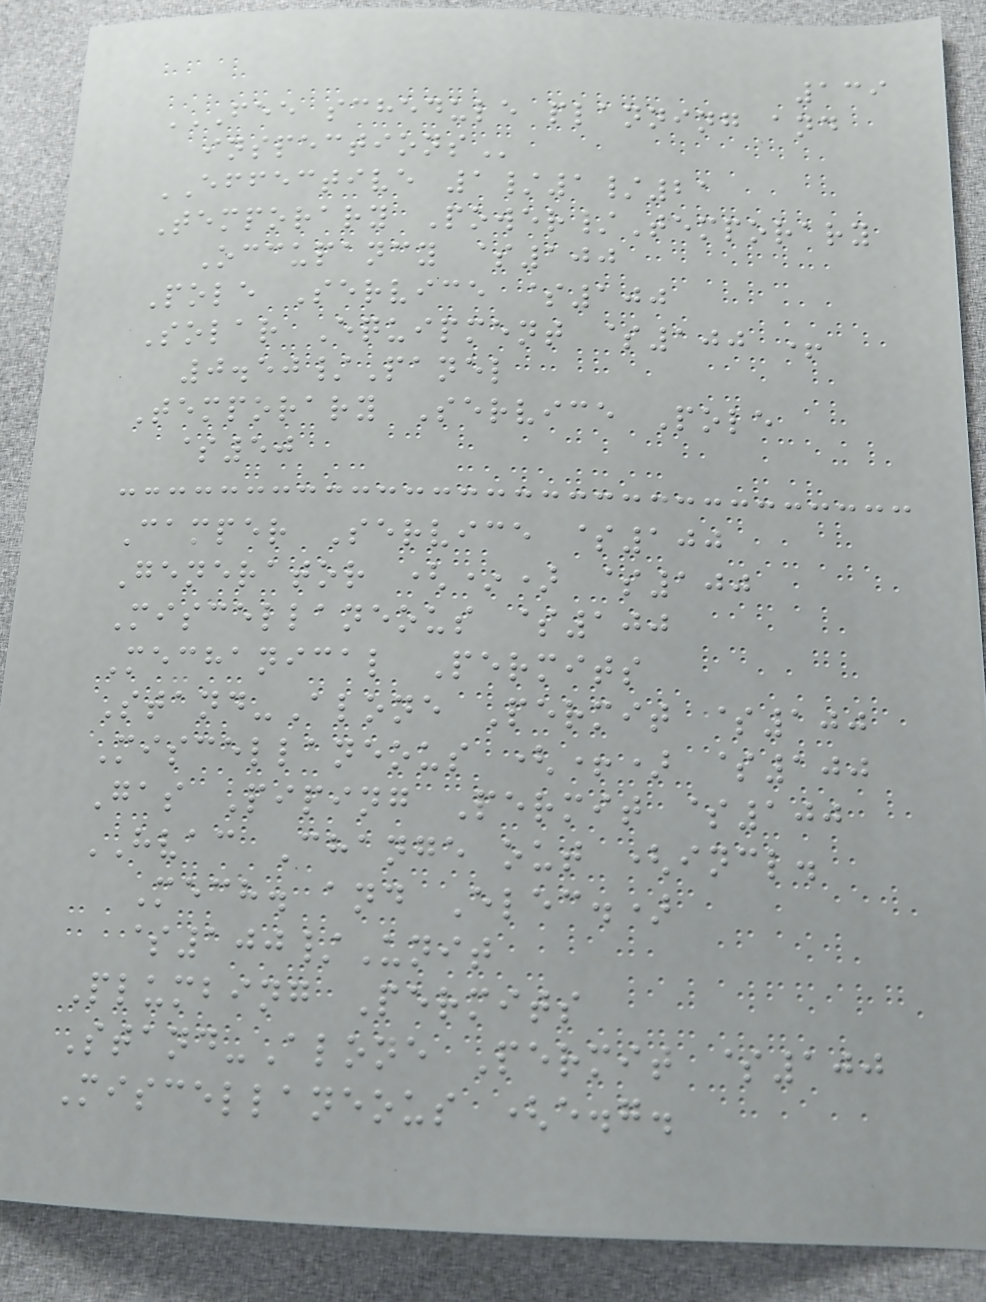139
FEE SCHEDULE PLANNING AND
INSPECTIONS
EFFECTIVE 1/1/21
Temporary Power/Temporary
Occupancy $100
Pole Service $100
Solar Equipment $100 +
0.50/Panel
Temporary Service Pole
$50
Camper Service $100
Generator (*) $100
Miscellaneous $100
Mechanical Permits
Stand-Alone Permit $100
Miscellaneous (+) $100
Gas Piping Permit $100
HVAC Change out (incl.
Mech. and Elec.)
$100/Unit
Plumbing Permits
Stand-Alone Permit $100
Miscellaneous (e.g.
